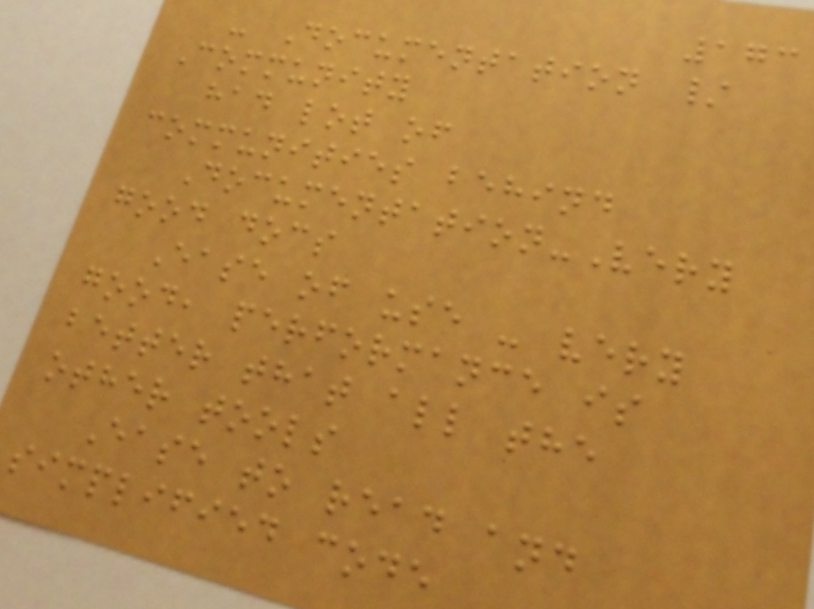173
- Documentation /
Community
had lot of
communities behind
Documentation-Very
good docs
Ease of use - very
good, performance is
better that all the
other tools
Ease to read and
simplified code
